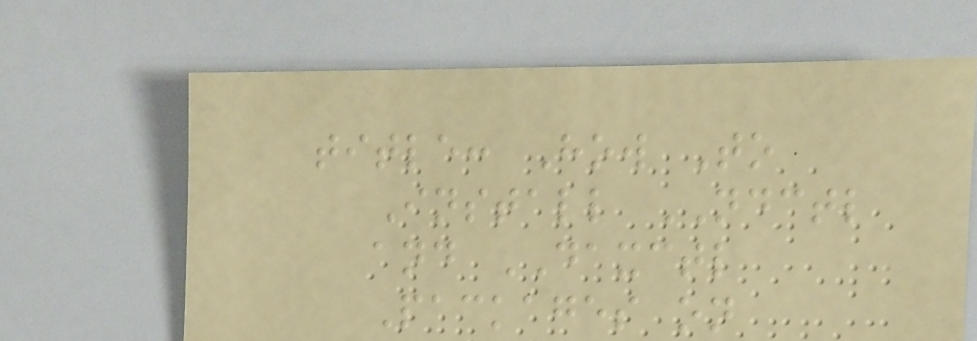title: How To
Install NDCTL
and DAXCTL
Packages on
